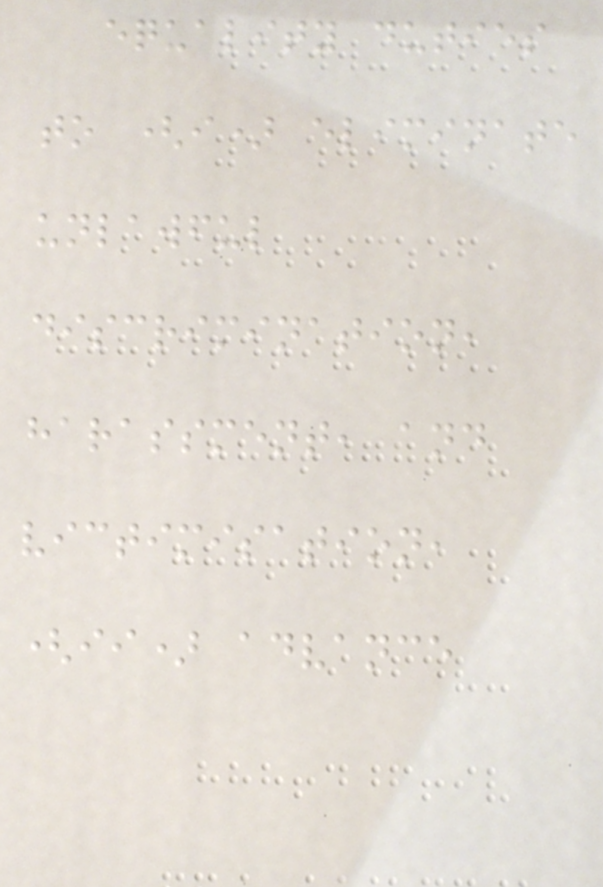equality duties
to (i) eliminate
unlawful
discrimination,
harassment, and
victimisation,
(ii) advance
